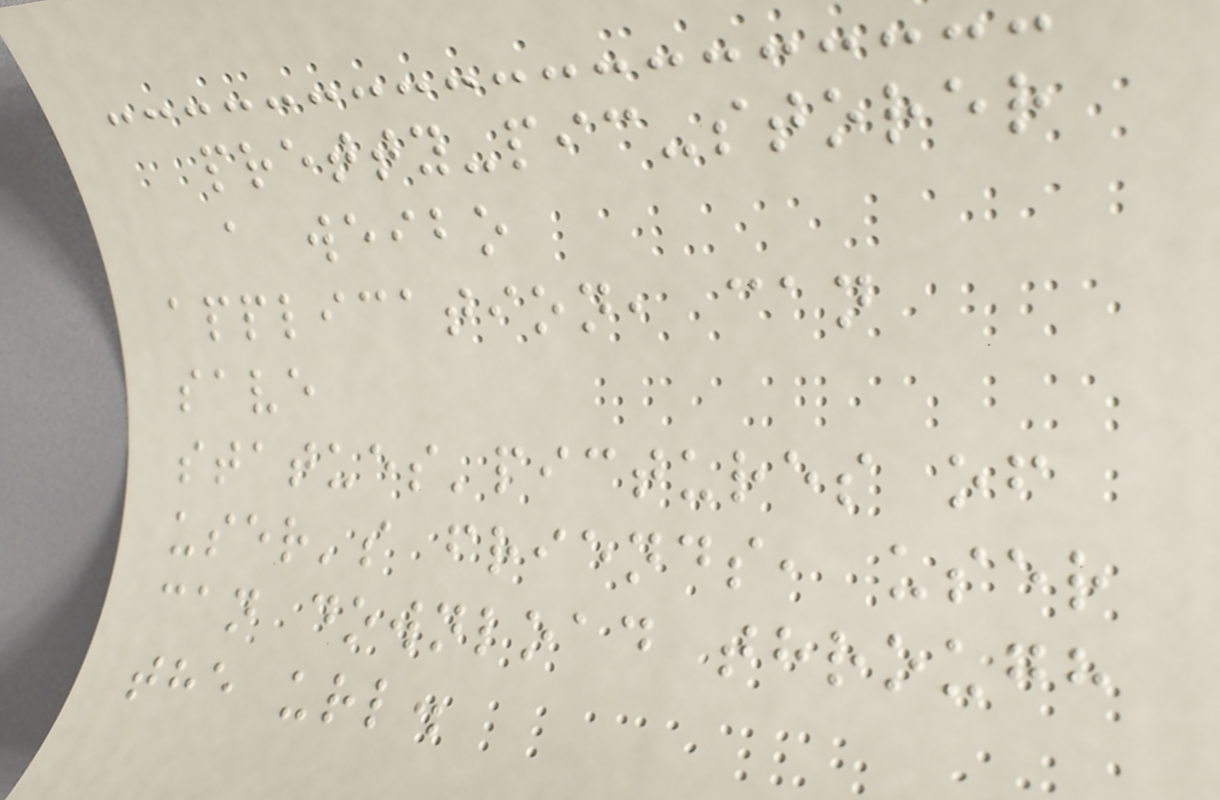pretty-pic-storer
a weibo
application, can
save
statues'pictures of
user's friends, user
can download through
the url.
